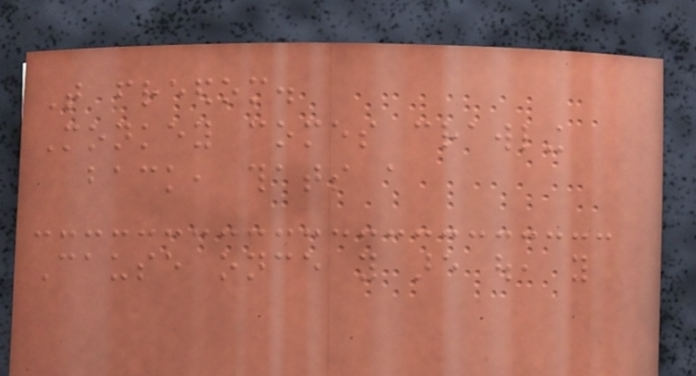That freedom.
Monkey comes crawling
back, thats a
Cause once you are out, you
